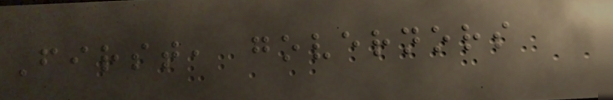First, governors
